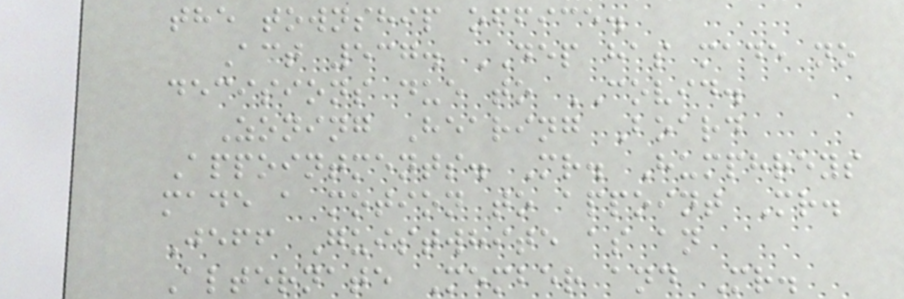the township office.
Act 537. DEP has made no
decisions due to COVID.
Zoning Hearing Board
Appointments. Mr. Humphreys
made a motion to appoint Mr.
Jeff Guistwhite as an
Alternate Member and Mr.
